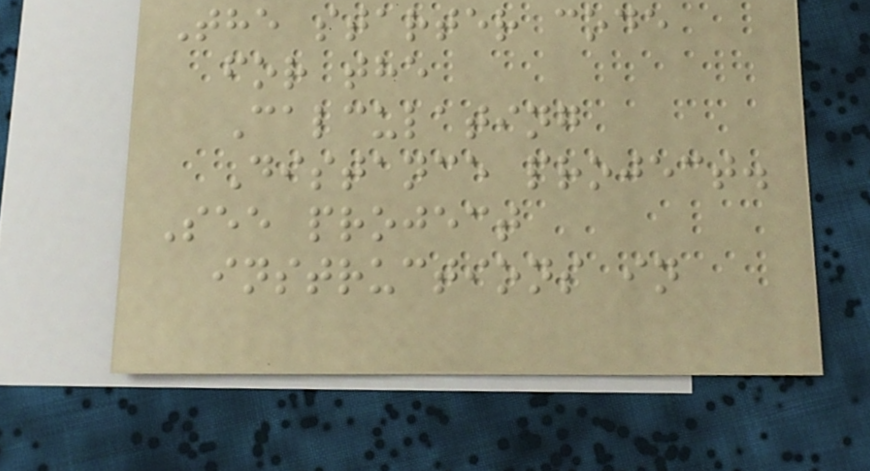The starter code
for the
Calculating
Distance project.
See project
instructions in
